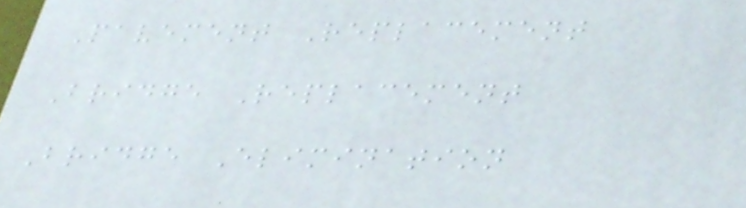Pavement Replacement
Bridge Replacement
Bridge Elimination
